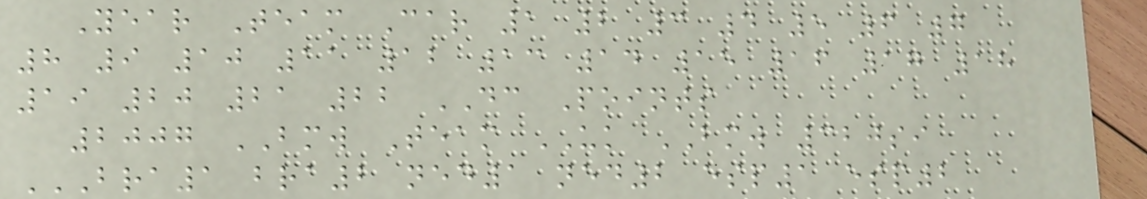Year Team Car 1 2 3 4 5 6 7
8 9 10 11 12 13 14 15 16 17 18
19 20 21 22 DC Points
2007 BMW Team UK BMW 320si
BRA1 BRA2 NED1 NED2 ESP1 ESP2
